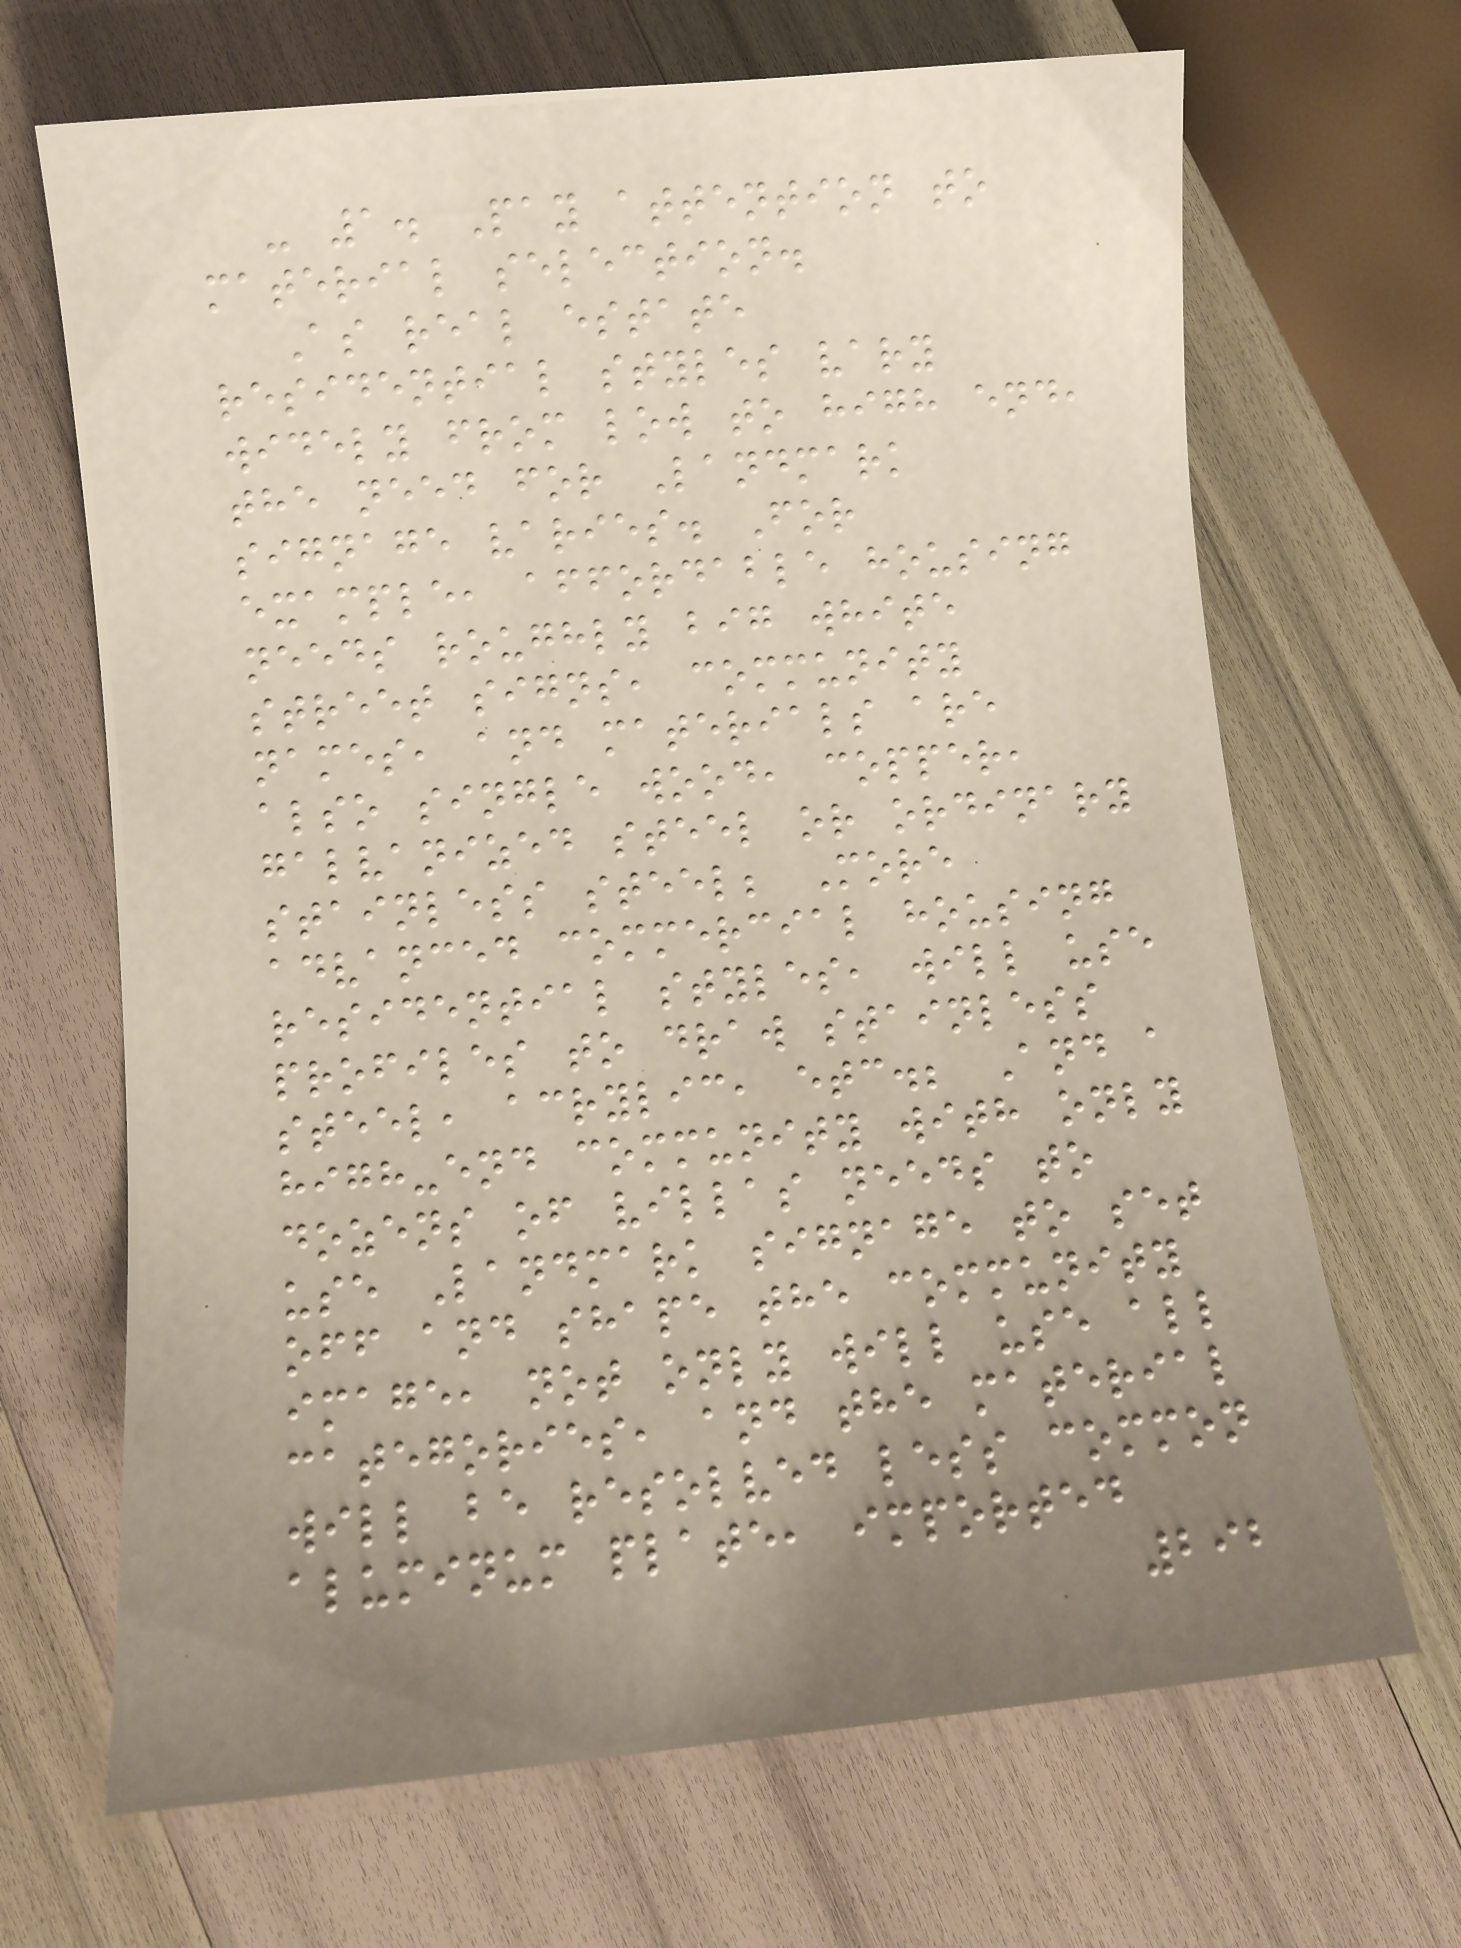- 1. Pay attention to
material selection.
As real estate
residential styles vary
widely from low to high end,
the need for Landmark
signage varies. For
example, affordable housing
needs roughly big white
street signs, community
names, and materials are
also single wood, copper,
galvanized steel or ordinary
stainless steel; More
advanced commercial housing
residential styles, will use
profiles to draw stainless
steel, acrylic, etc.; And a
high-end community with only
dozens of villas needs to
use Landmark signage to set
off and shape the community
image, not only will use all
categories, and the material
will be resolved less common
aluminum plate, imported
292
